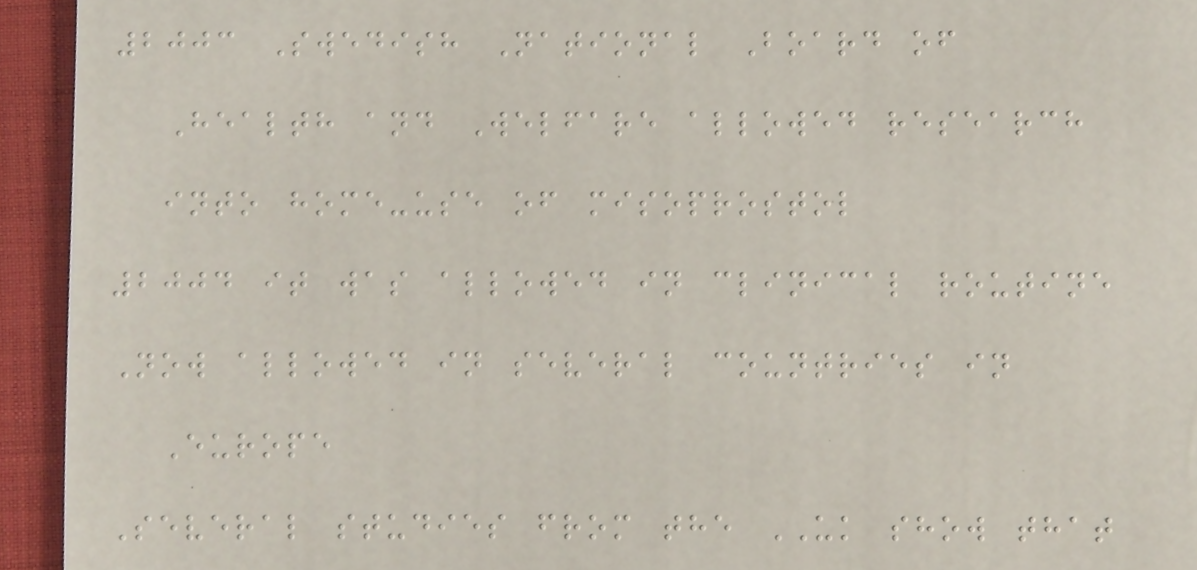2003 Swedish National Board of
Health and Welfare allowed research
into home-use of misoprostol
2004 it was allowed in clinical routine
Now allowed in several countries in
Europe
Several studies from the UK show that
